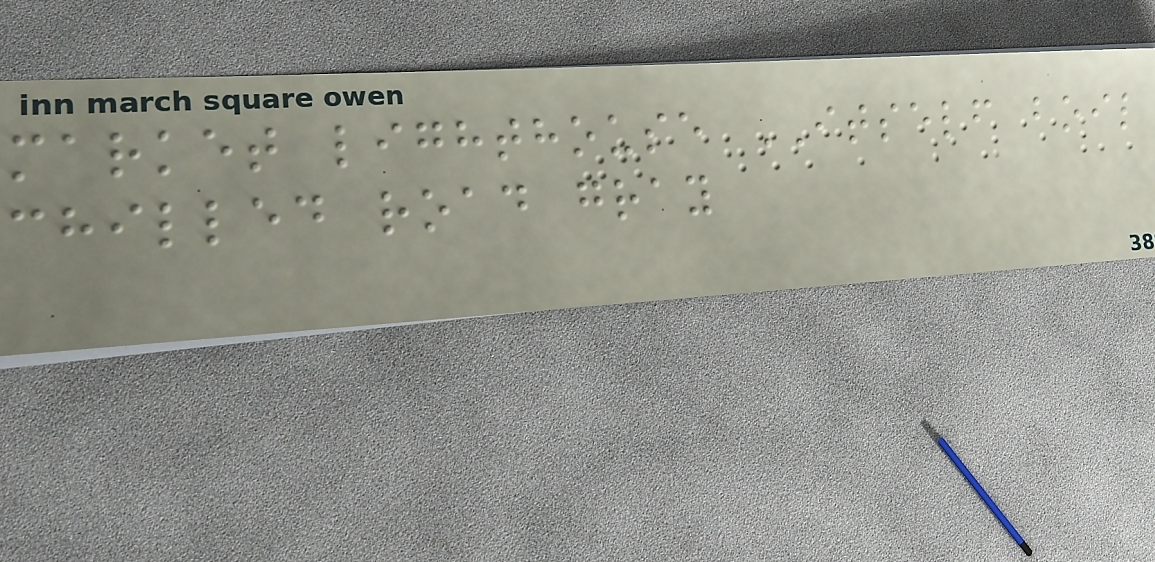market lighthouse ITSELF boil
chilled road gray
